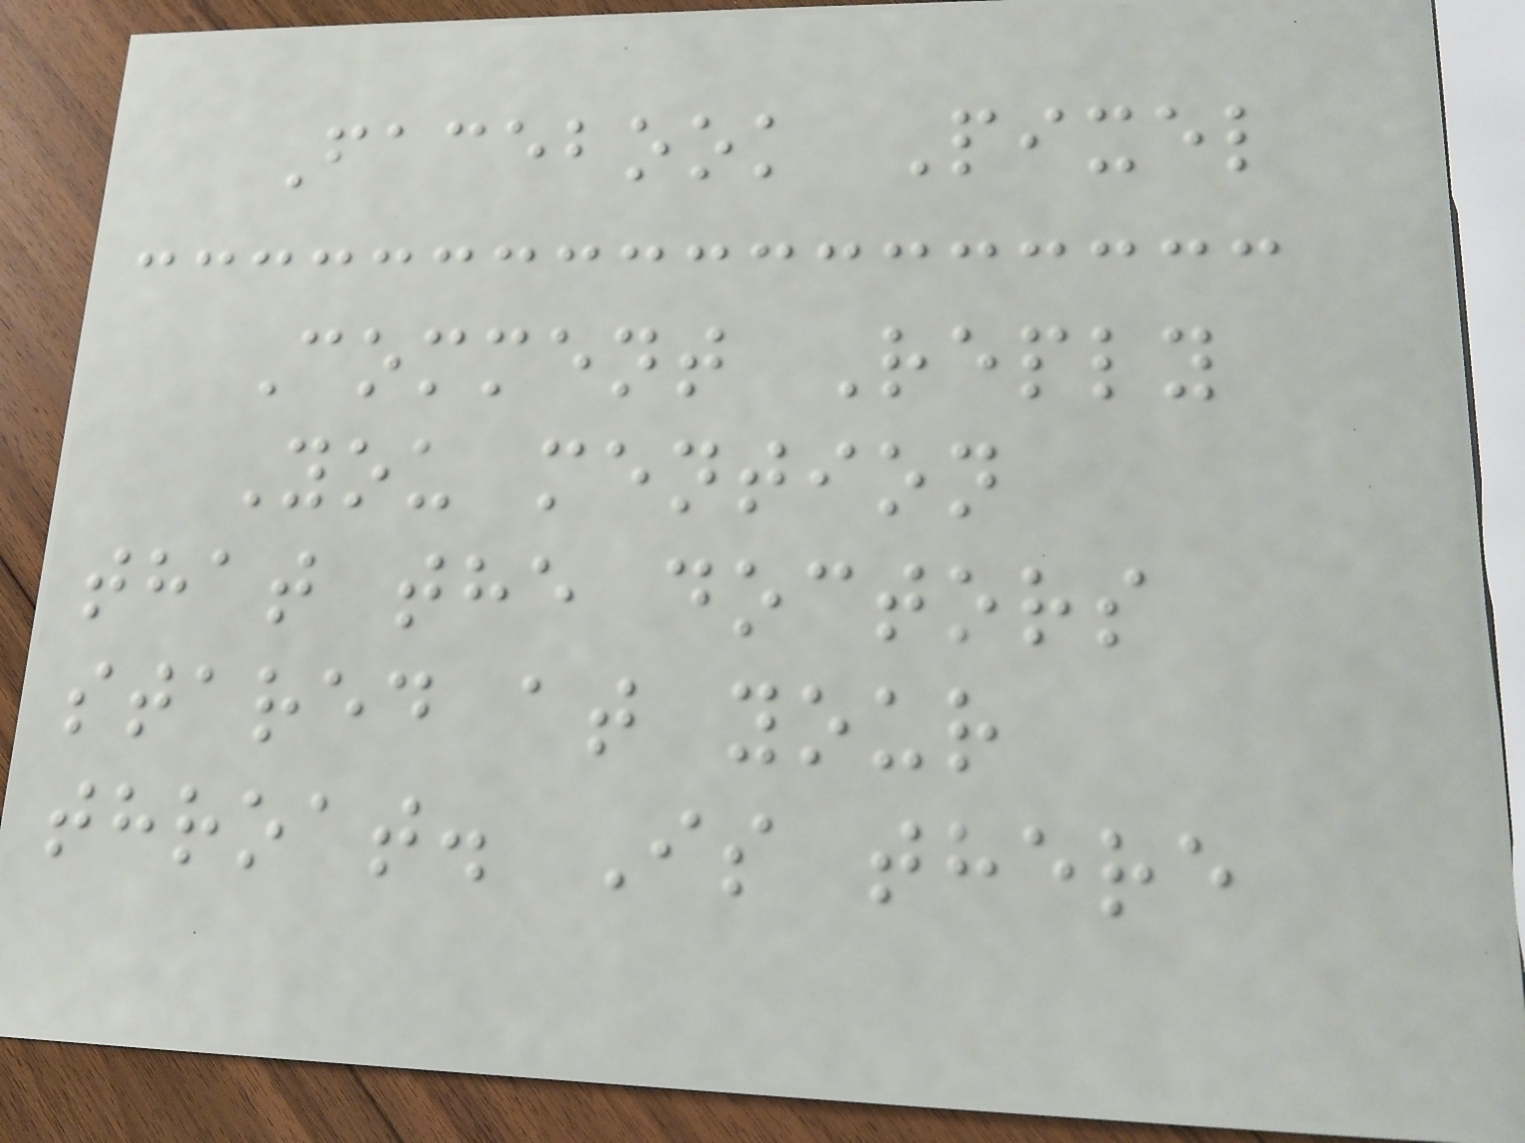Facebook Pixel
Comment Reply
You mention
that the doctors
stared at your
throat. Is there
